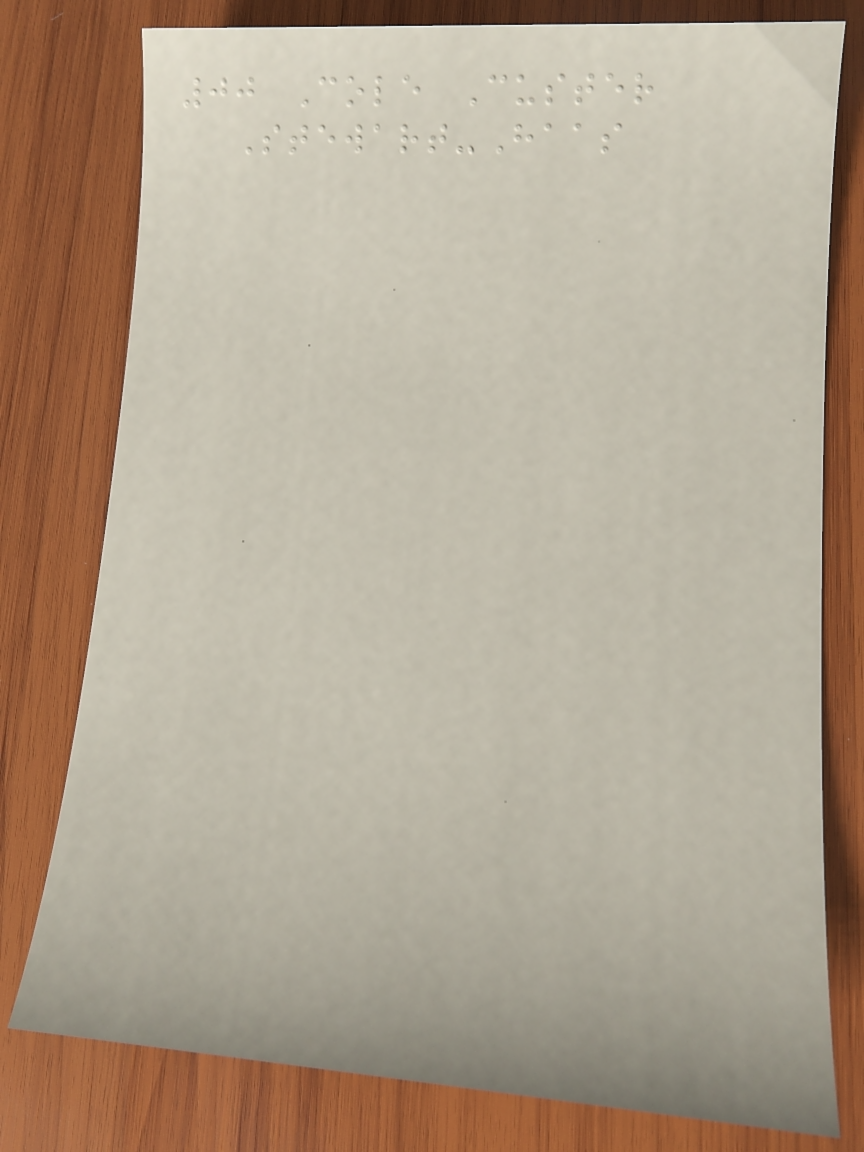00 Cole Custer
Stewart-Haas
